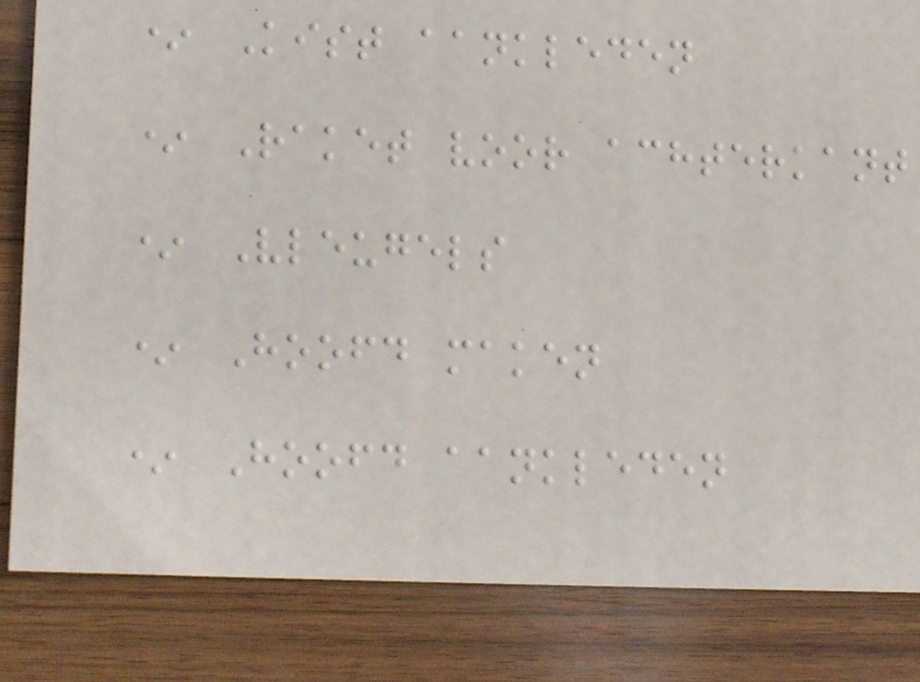* Kist aankleden
* Raket voor achterkant
* Vleugels
* Hoofd maken
* Hoofd aankleden
